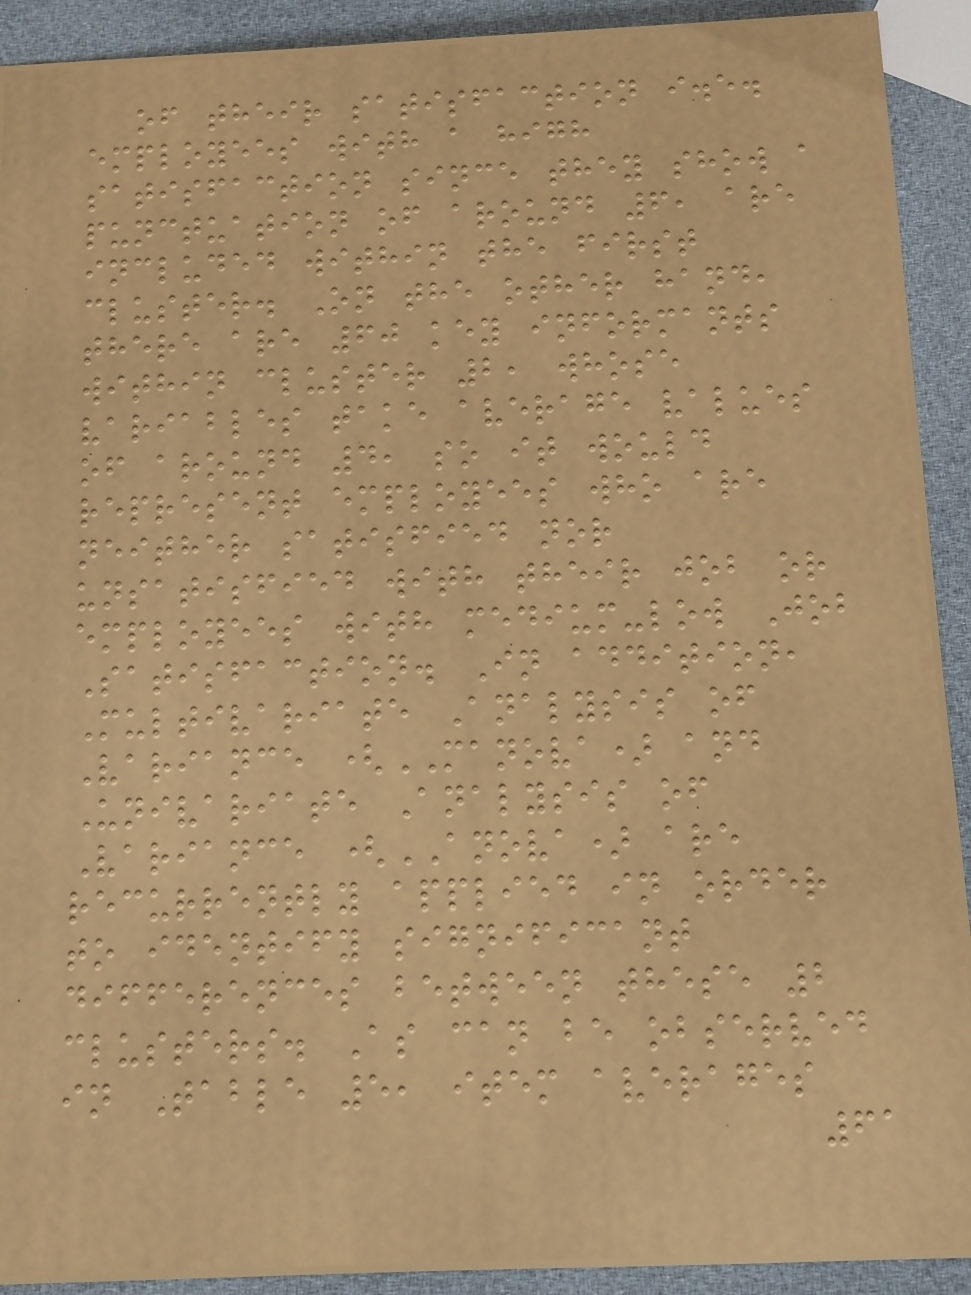of their satisfaction i.e.
employees with a high
satisfaction since they show a
punctuation of around 6, are
included within the first
cluster. On the other hand,
there are 60 key informants
within cluster 2, whose
variables take average values
of around 4, so it would
represent employees who are
neither satisfied nor
unsatisfied with their job or
employees with medium-low Job
Satisfaction. In addition,
Multivariate Analysis of
Variance (MANOVA) and
Univariate Analysis of
Variance (ANOVA) are
recurrently applied in order
to identify significant
differences between these 2
clusters. As can be observed
in Table 5, item averages
61
